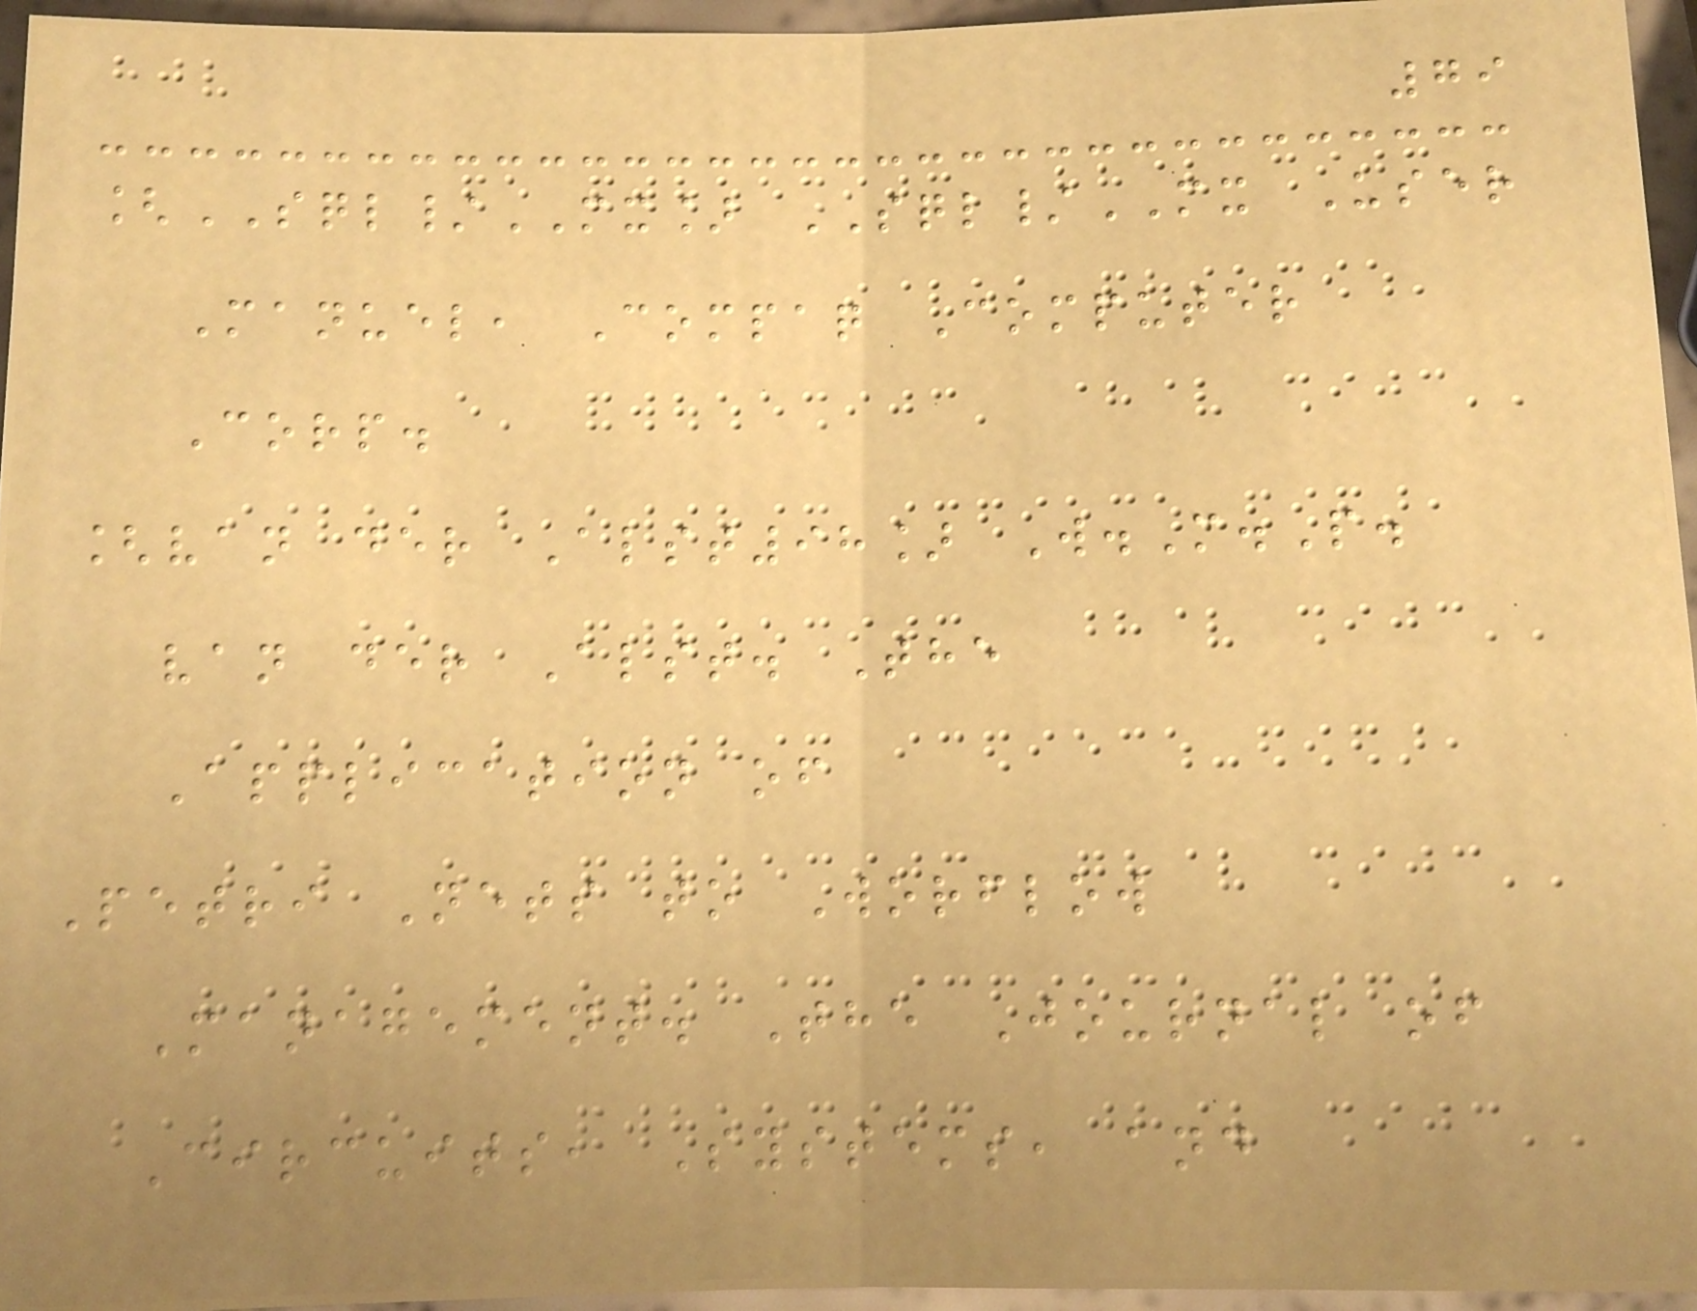79
[SQL/MX] SQL/MX User
Manuel, Compaq Computer
Corp.
[van der Alst98] W.M.P.
van der Alst. The
Application of
Petri Nets to Worflow
Management. The Journal of
Circuits, Systems, and
